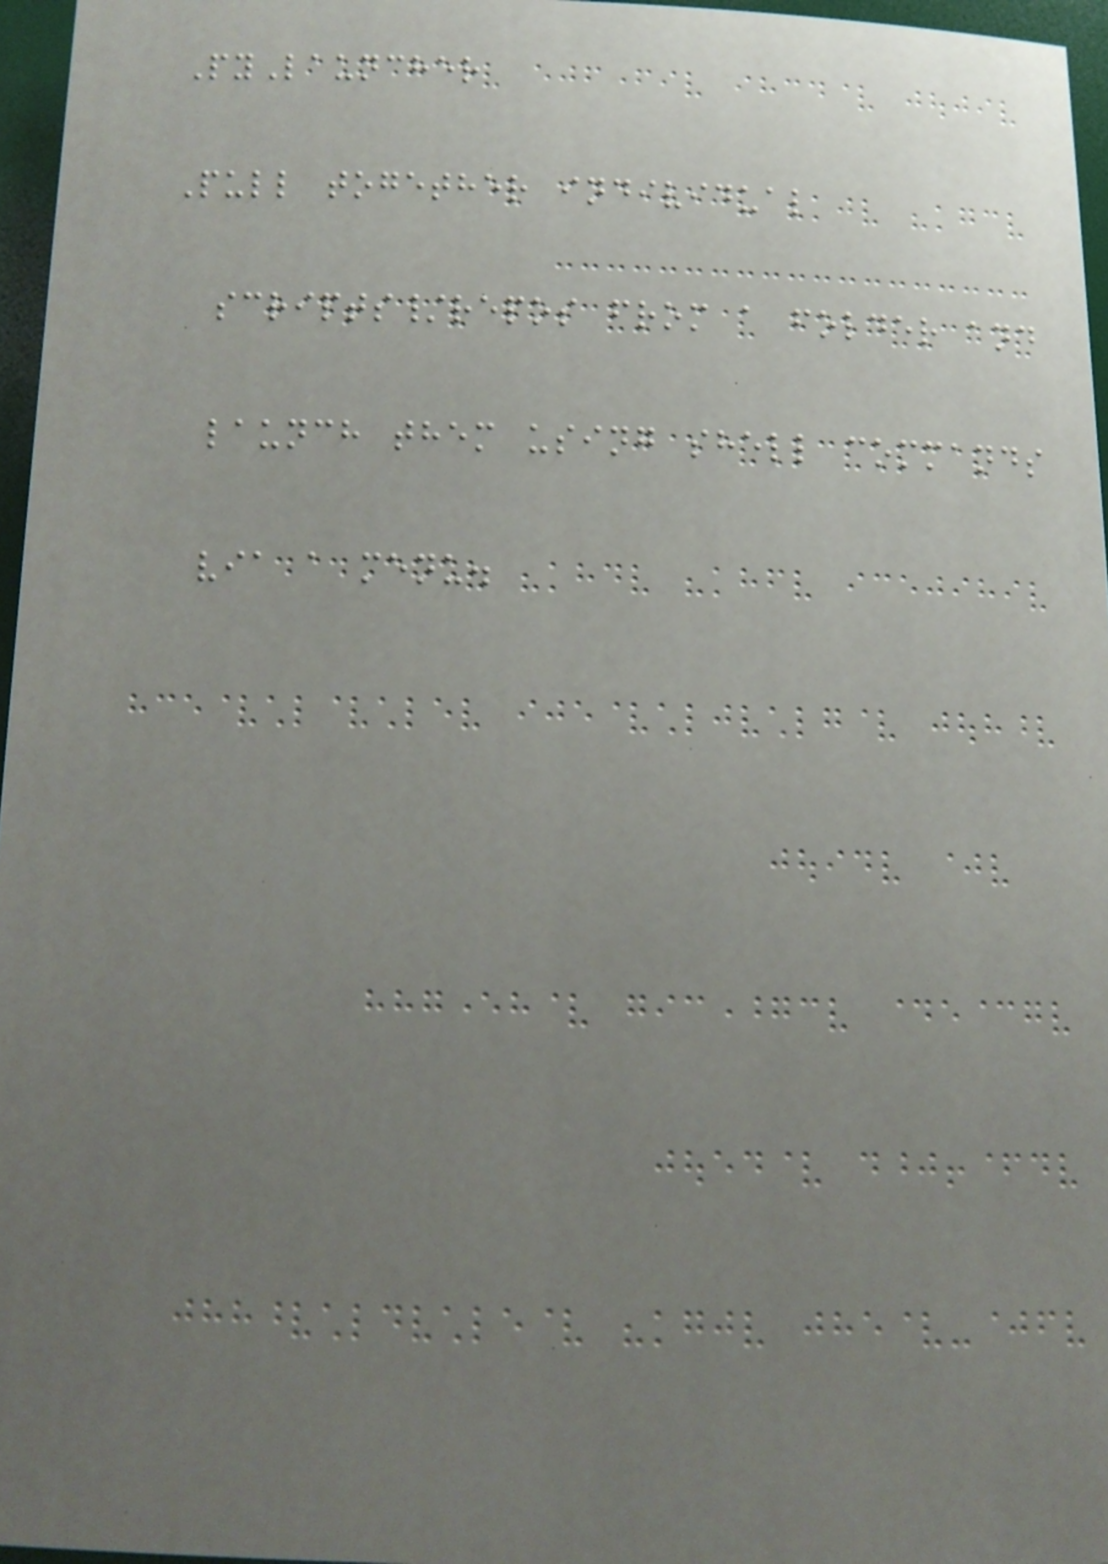PyLauncher
Pull together individual
scripts/repos from a folder and
launch them using shell commands
via a menu.
